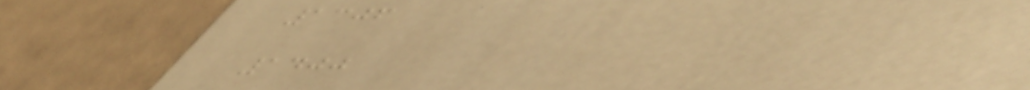1306
1400
